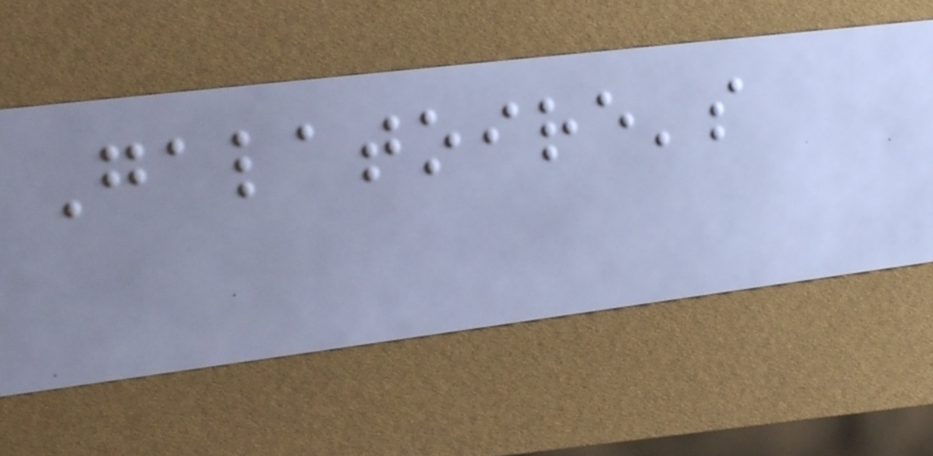Galatoire's
